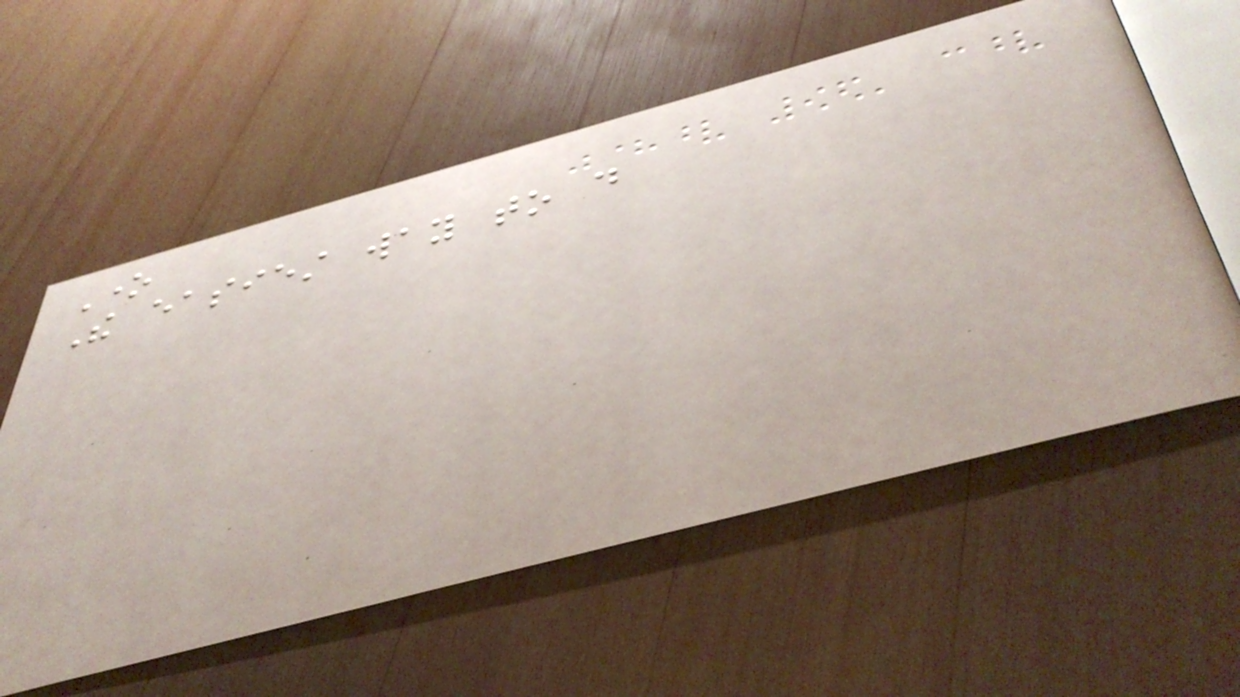One
The easiest way to do
